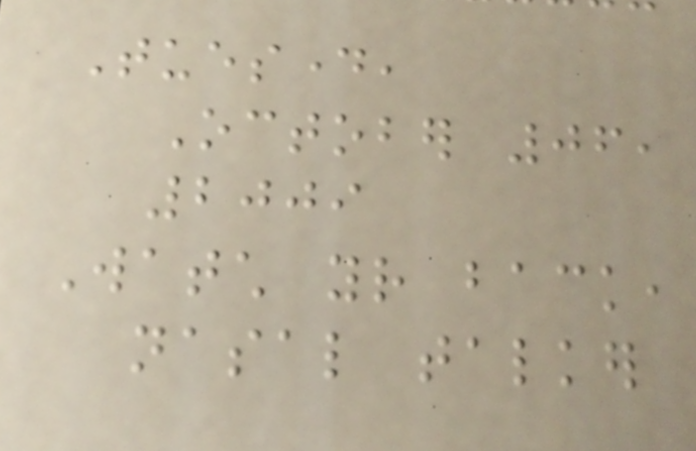Tuesday,
October 06,
2009
Watch your back,
nasal talker
